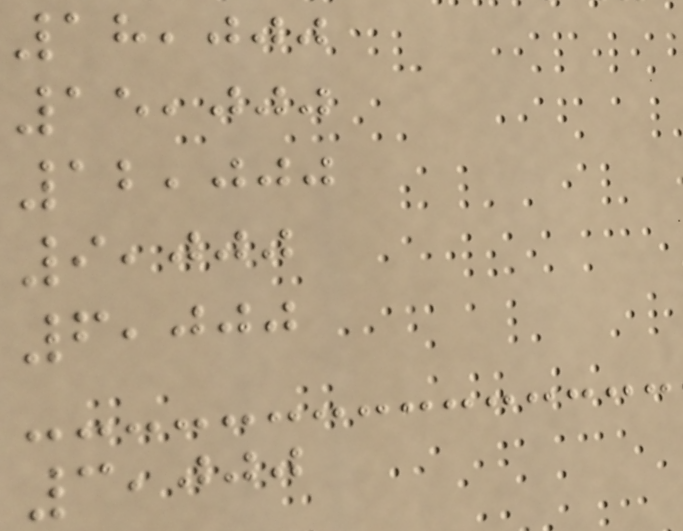18,000
15,000
12,000
9,000
6,000
3,000
